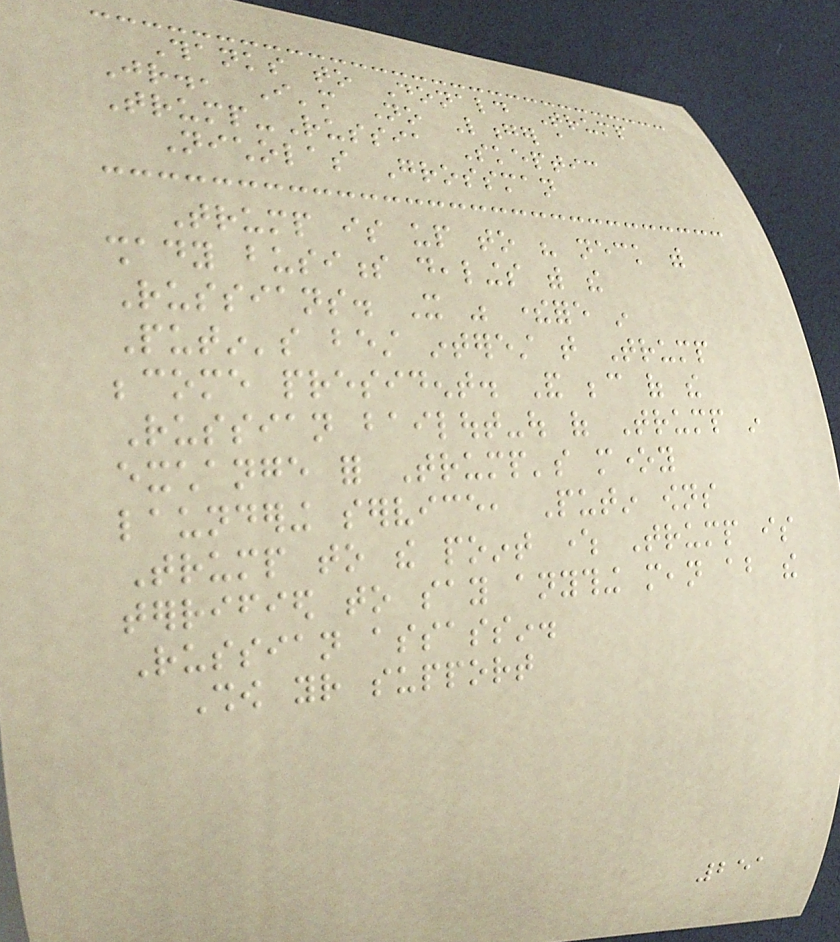Thanks to Donald Trump
Jr., I'm No Longer a
Trump-Russia Skeptic
Nicholas Grossman
Trump is up to his neck with
shady business dealings with the
Russians. It was therefore in
Putin's best interest that Trump
become president. And because of the
Russian bailout-out of Trump in
exchange for Trump's money
laundering service, Putin owns
Trump to the point where Trump is
terrified to say anything mean about the
Russian assassin.
Show your support
251
